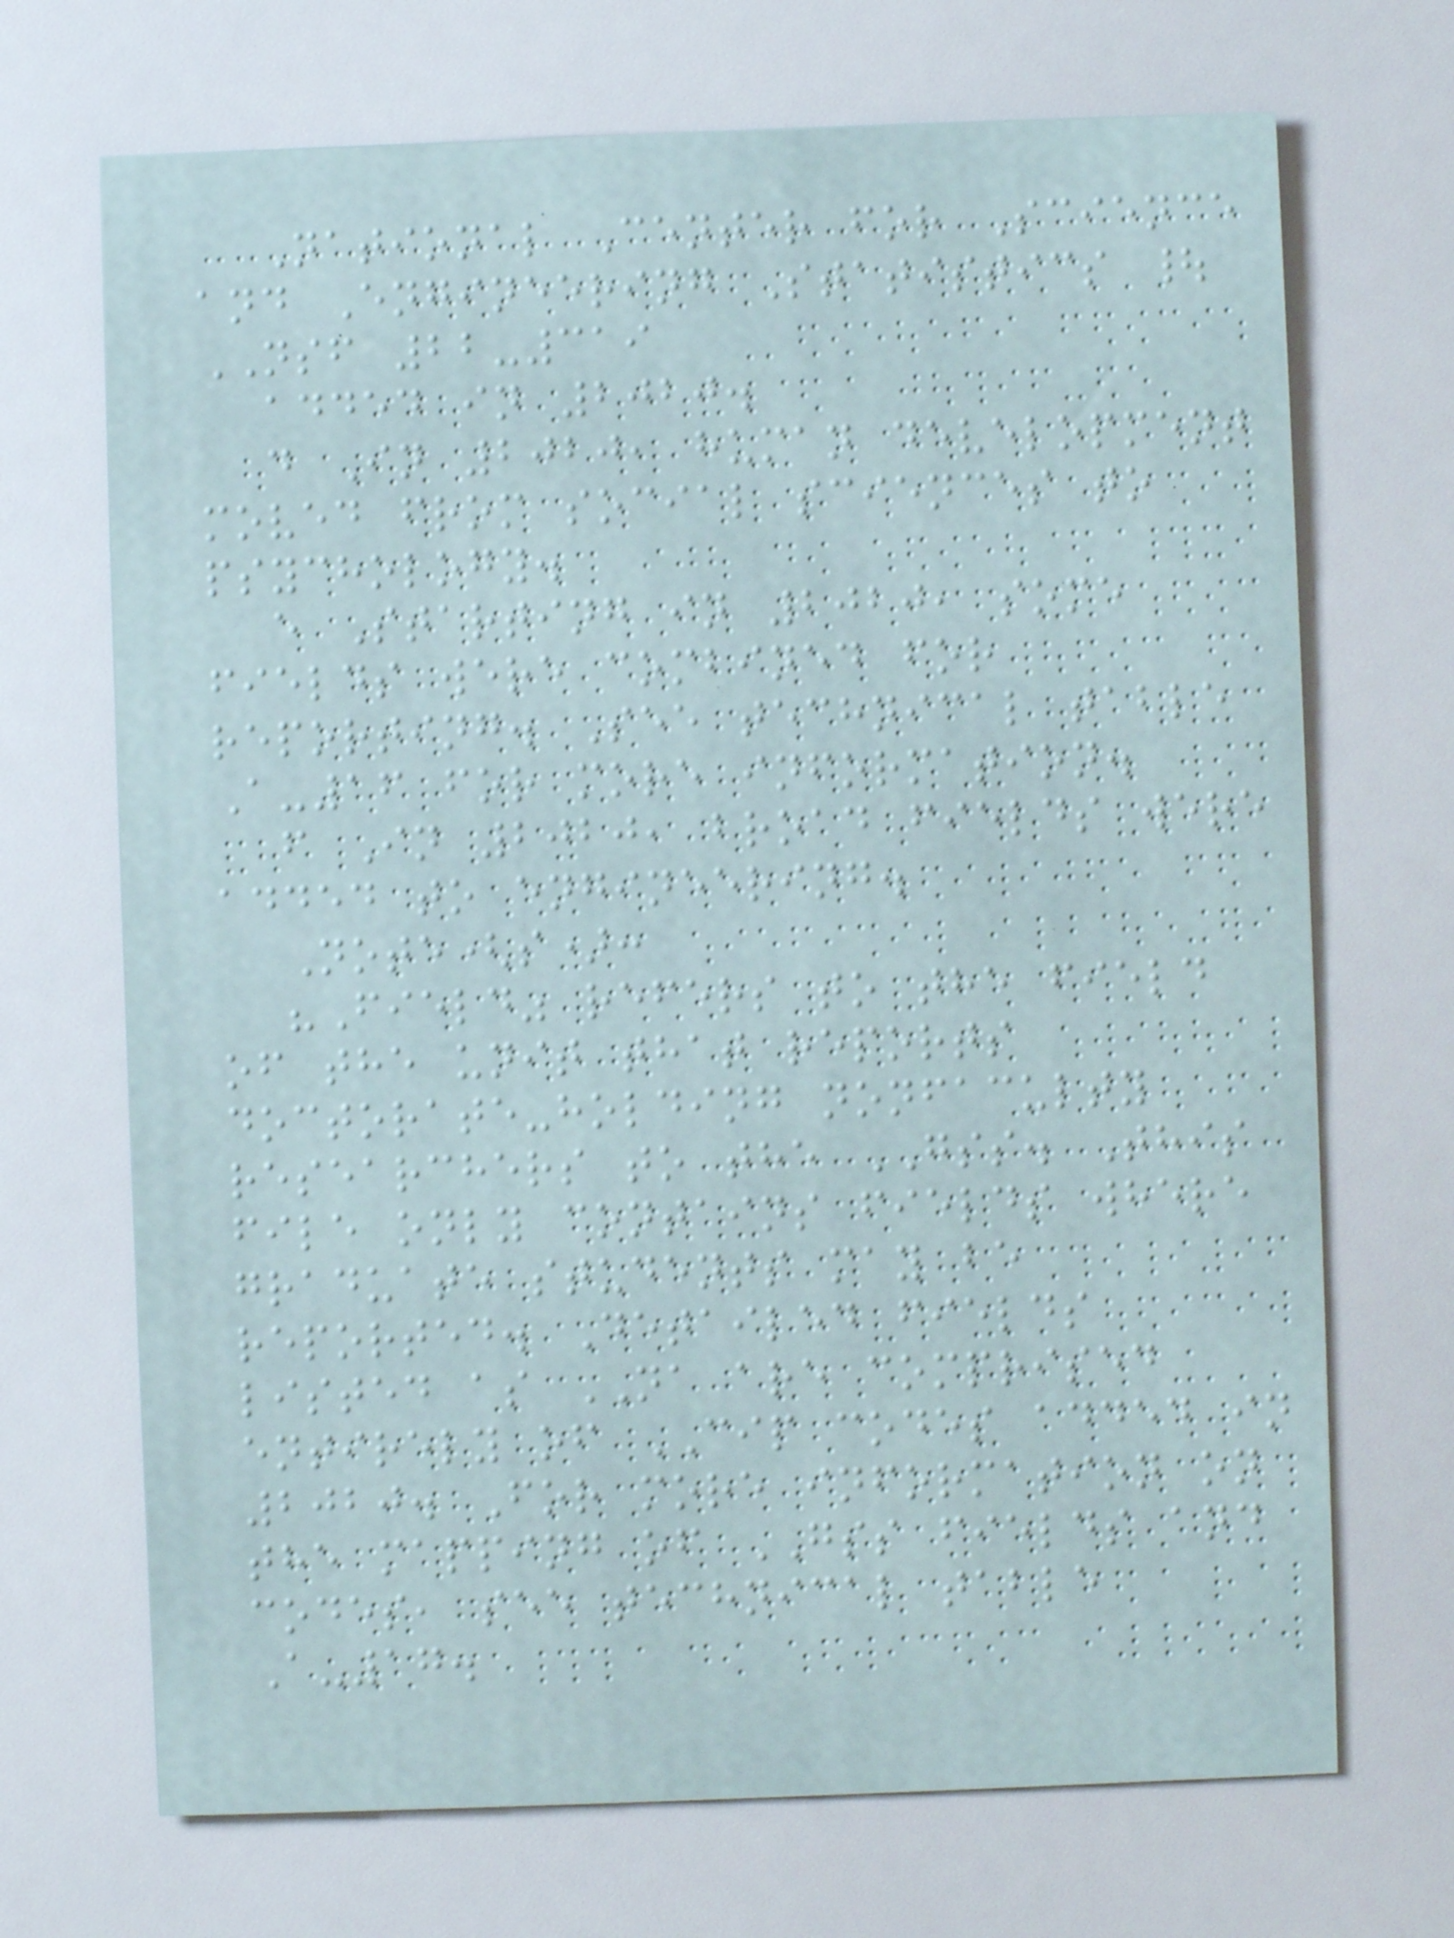National Center for Science
and Engineering Statistics |
NSF 22-319
added in 2020.
d In 2020, human development
moved from social sciences to
psychology.
e Starting in 2020, some
fields were combined for
reporting. See technical table
A-16 for more information.
f In 2020, broad fields were
added to engineering.
Note(s):
"Field" refers to the field
of the unit that reports
doctorate-holding nonfaculty
researchers to the GSS. This
file only contains fields where
graduate students may be
reported. Detailed fields
listed as NA are comprised
entirely of CIP codes added in
2020. For more information on
the mapping of GSS fields and
codes, see technical table
A-17.
